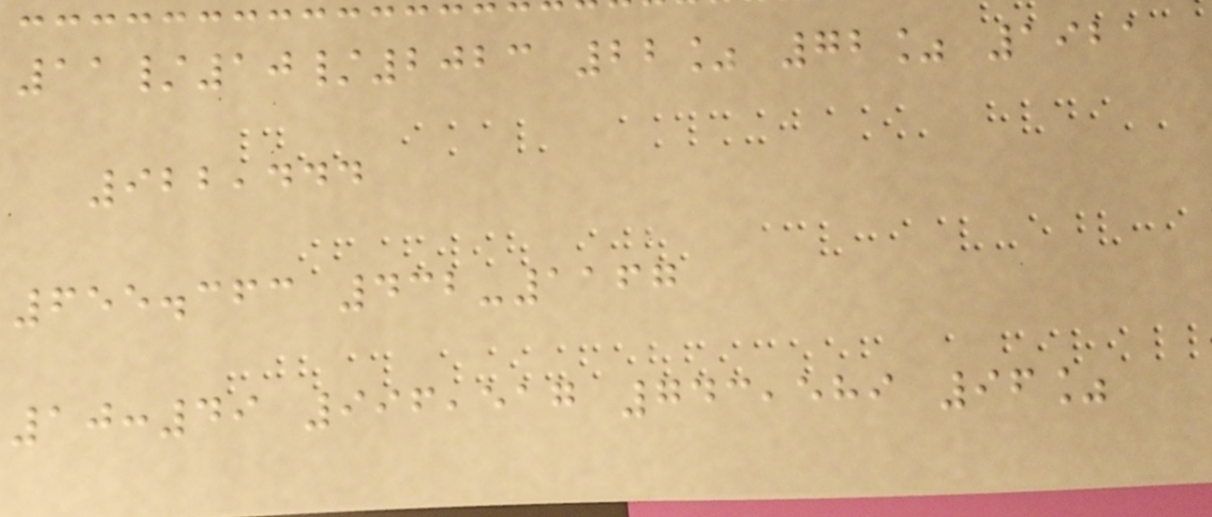11/10/2023 22% 72% 1921
922,444
655.363 432-1167
10:49 996,517 743,589 96%
